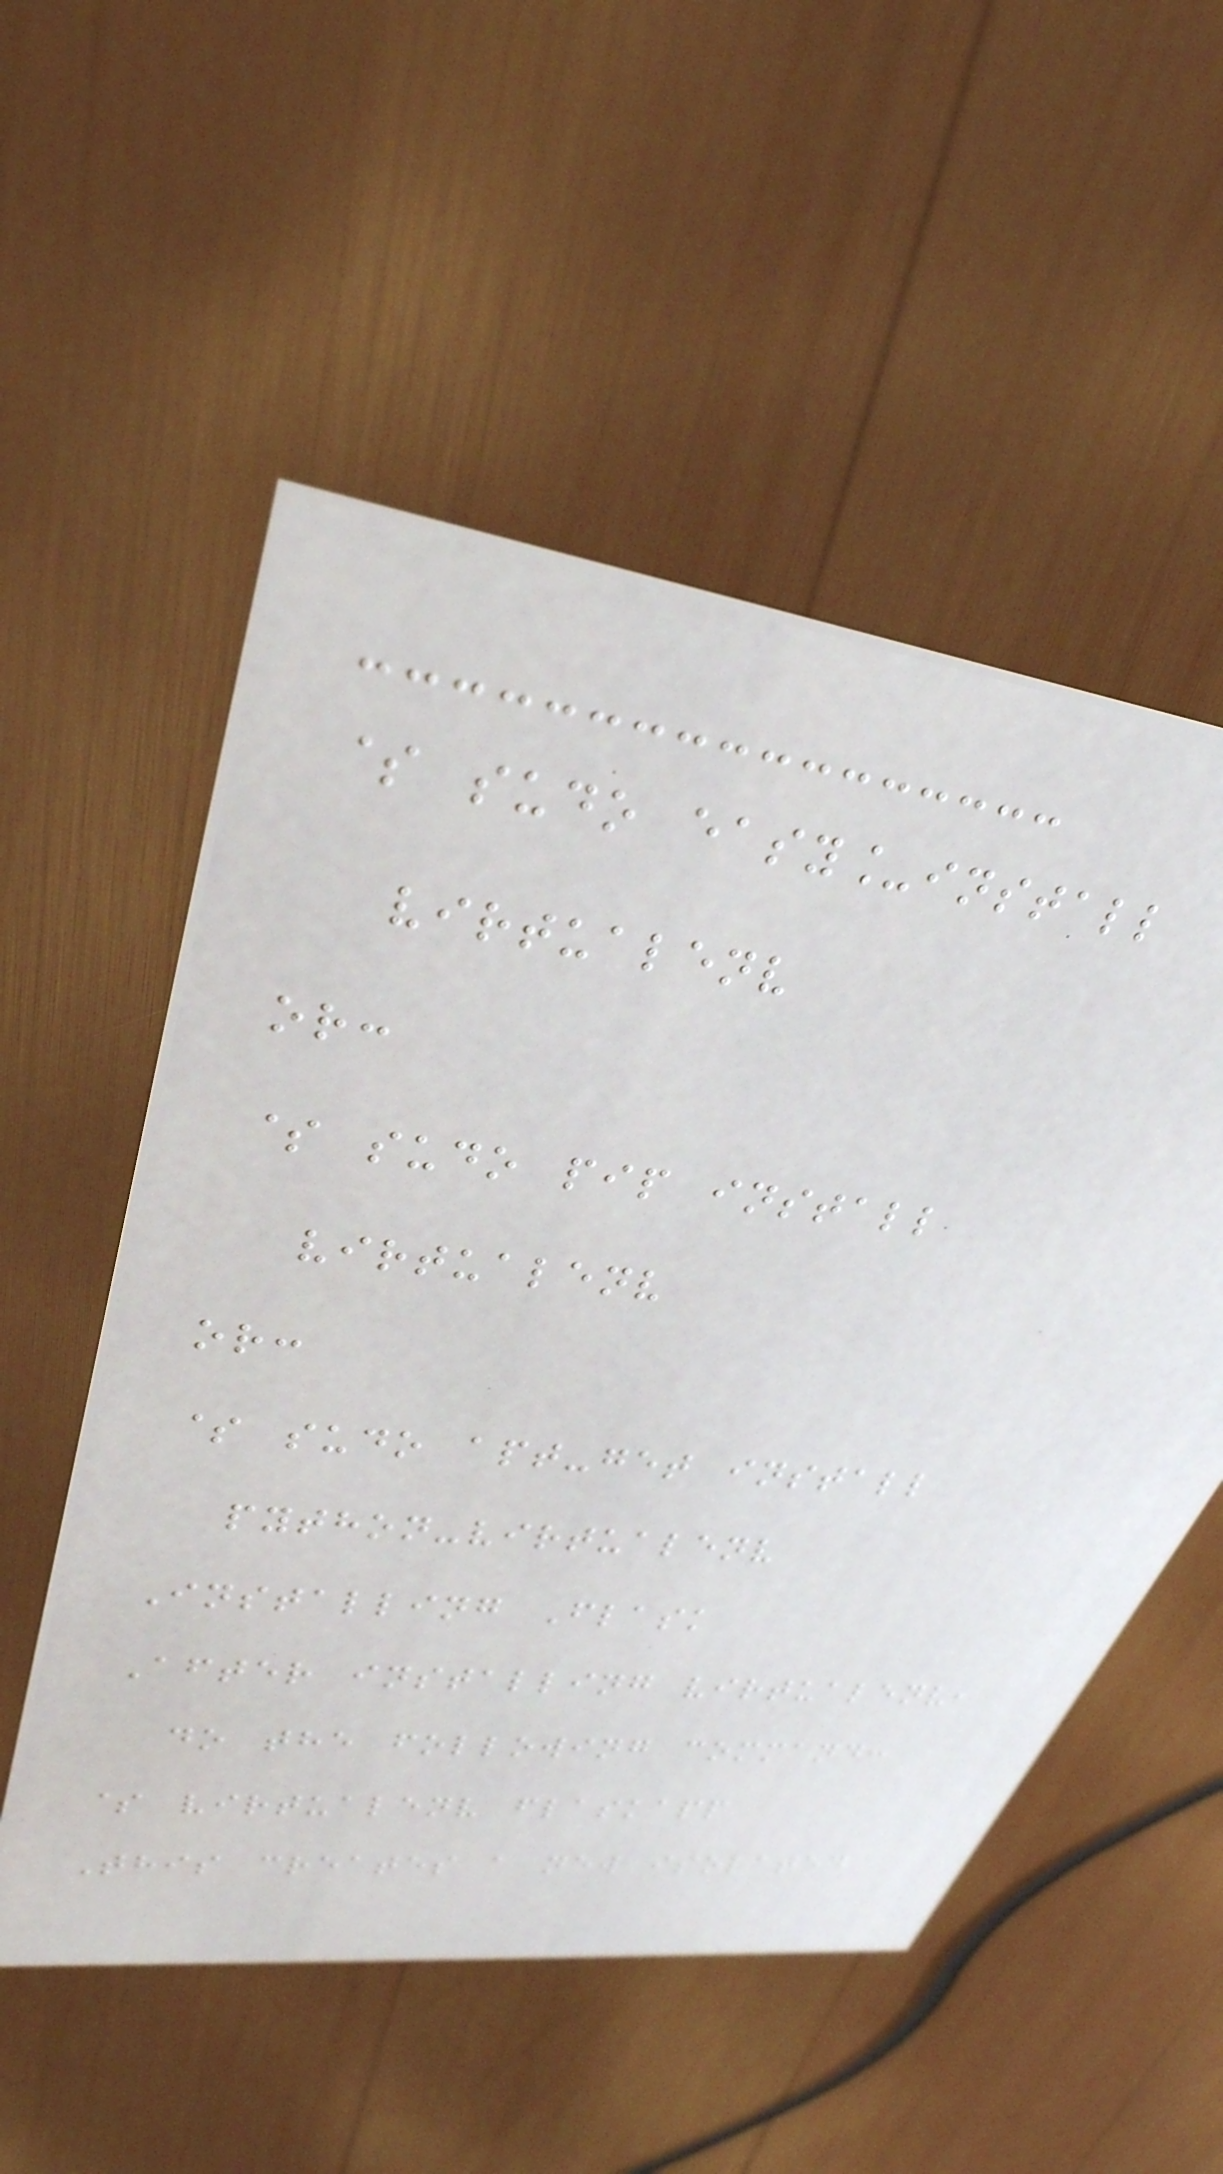$ sudo easy_install
virtualenv
or:
$ sudo pip install
virtualenv
or:
$ sudo apt-get install
python-virtualenv
Installing Flask
After installing virtualenv,
do the following command:
$ virtualenv flaskapp
This creates a new isolated
